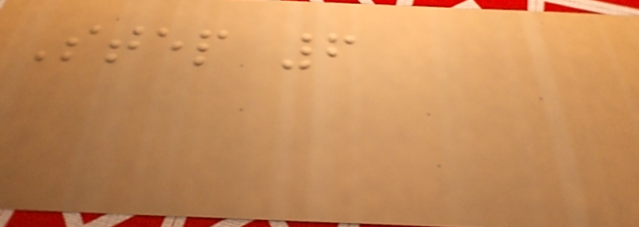Step 6
